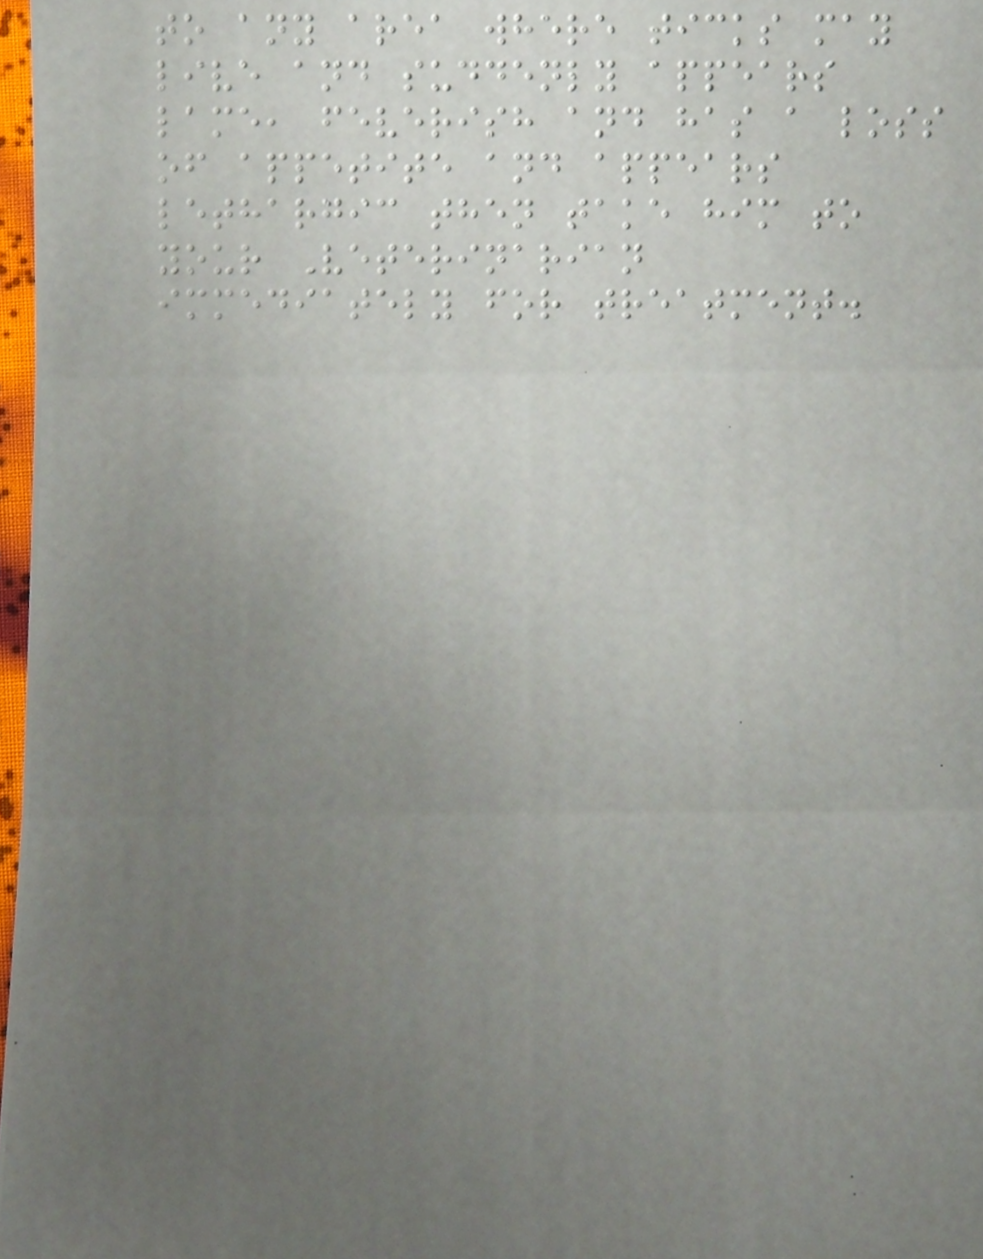to any area where ticks may
live and suddenly appears
lame, feverish and has a loss
of appetite and appears
lethargic then take him to
your Veterinarian
immediately for treatment.
